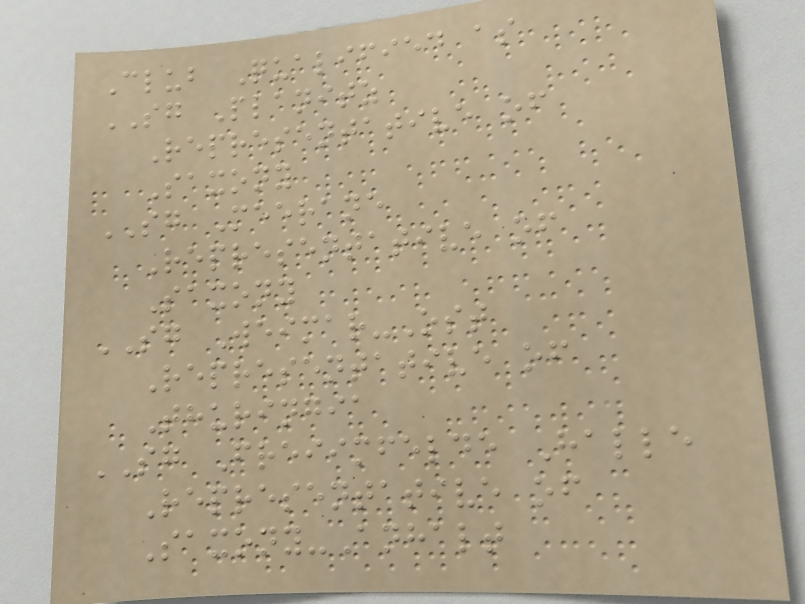Club Qualified as
SG Planitz
Representative of
Saxony
SG Meerane
Representative of
Saxony
SG Weimar-Ost
Representative of
Thuringia
SG Freiimfelde Halle
Representative of
Saxony-Anhalt
